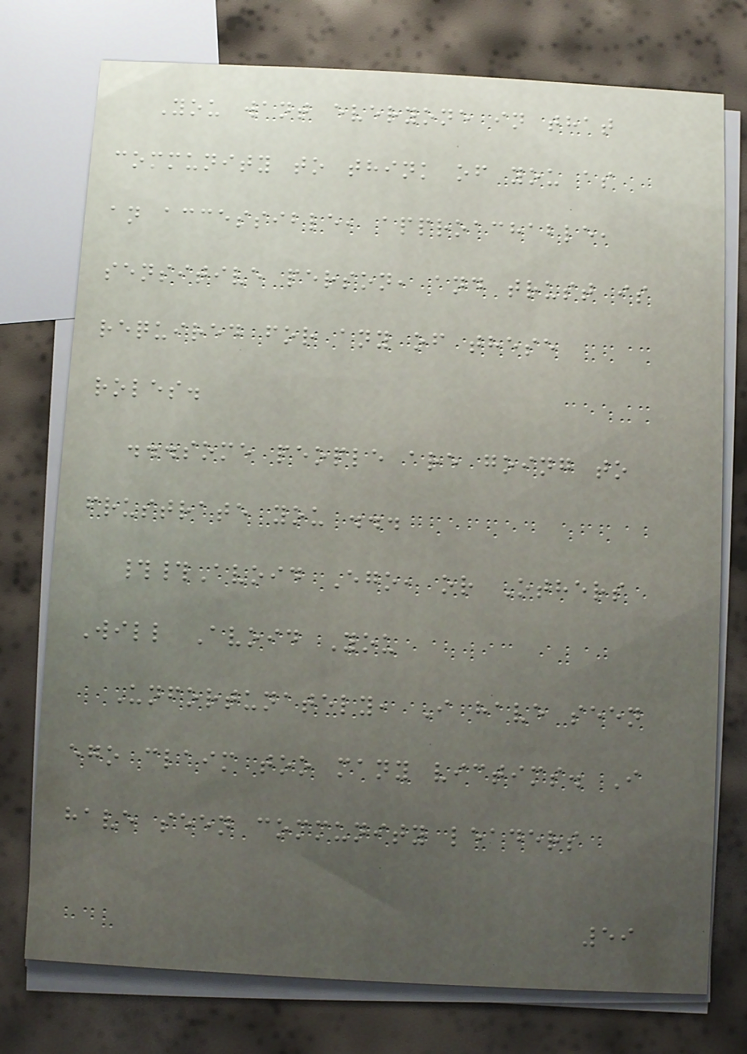You want everyone in that
community to think of you as
an accessible, approachable,
sensitive person, and trust is
required for any of these
roles.
...some people are going to
frustrate you ...
##Avoid Ego, or Others
Will Avoid You
Unfortunately, I have seen
ego claim too many victims. I
have seen community leaders
59
